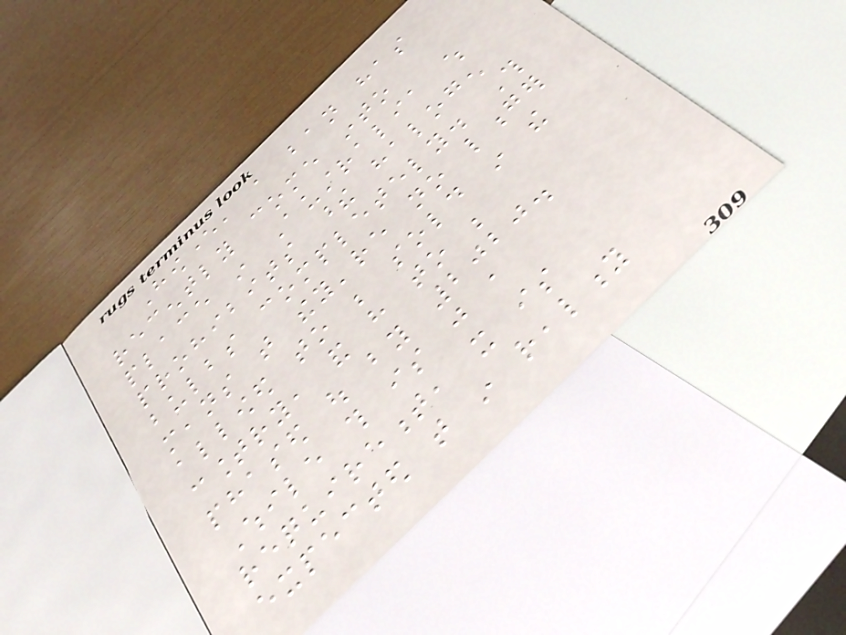However, a ban has
recently come into
place in Australia which
prohibits these halogen
bulbs completely. This
means that they're no longer
allowed to be sold in the
country, and have to be
phased out by 2020.
While this is just a
requirement, it is
expected that in reality
